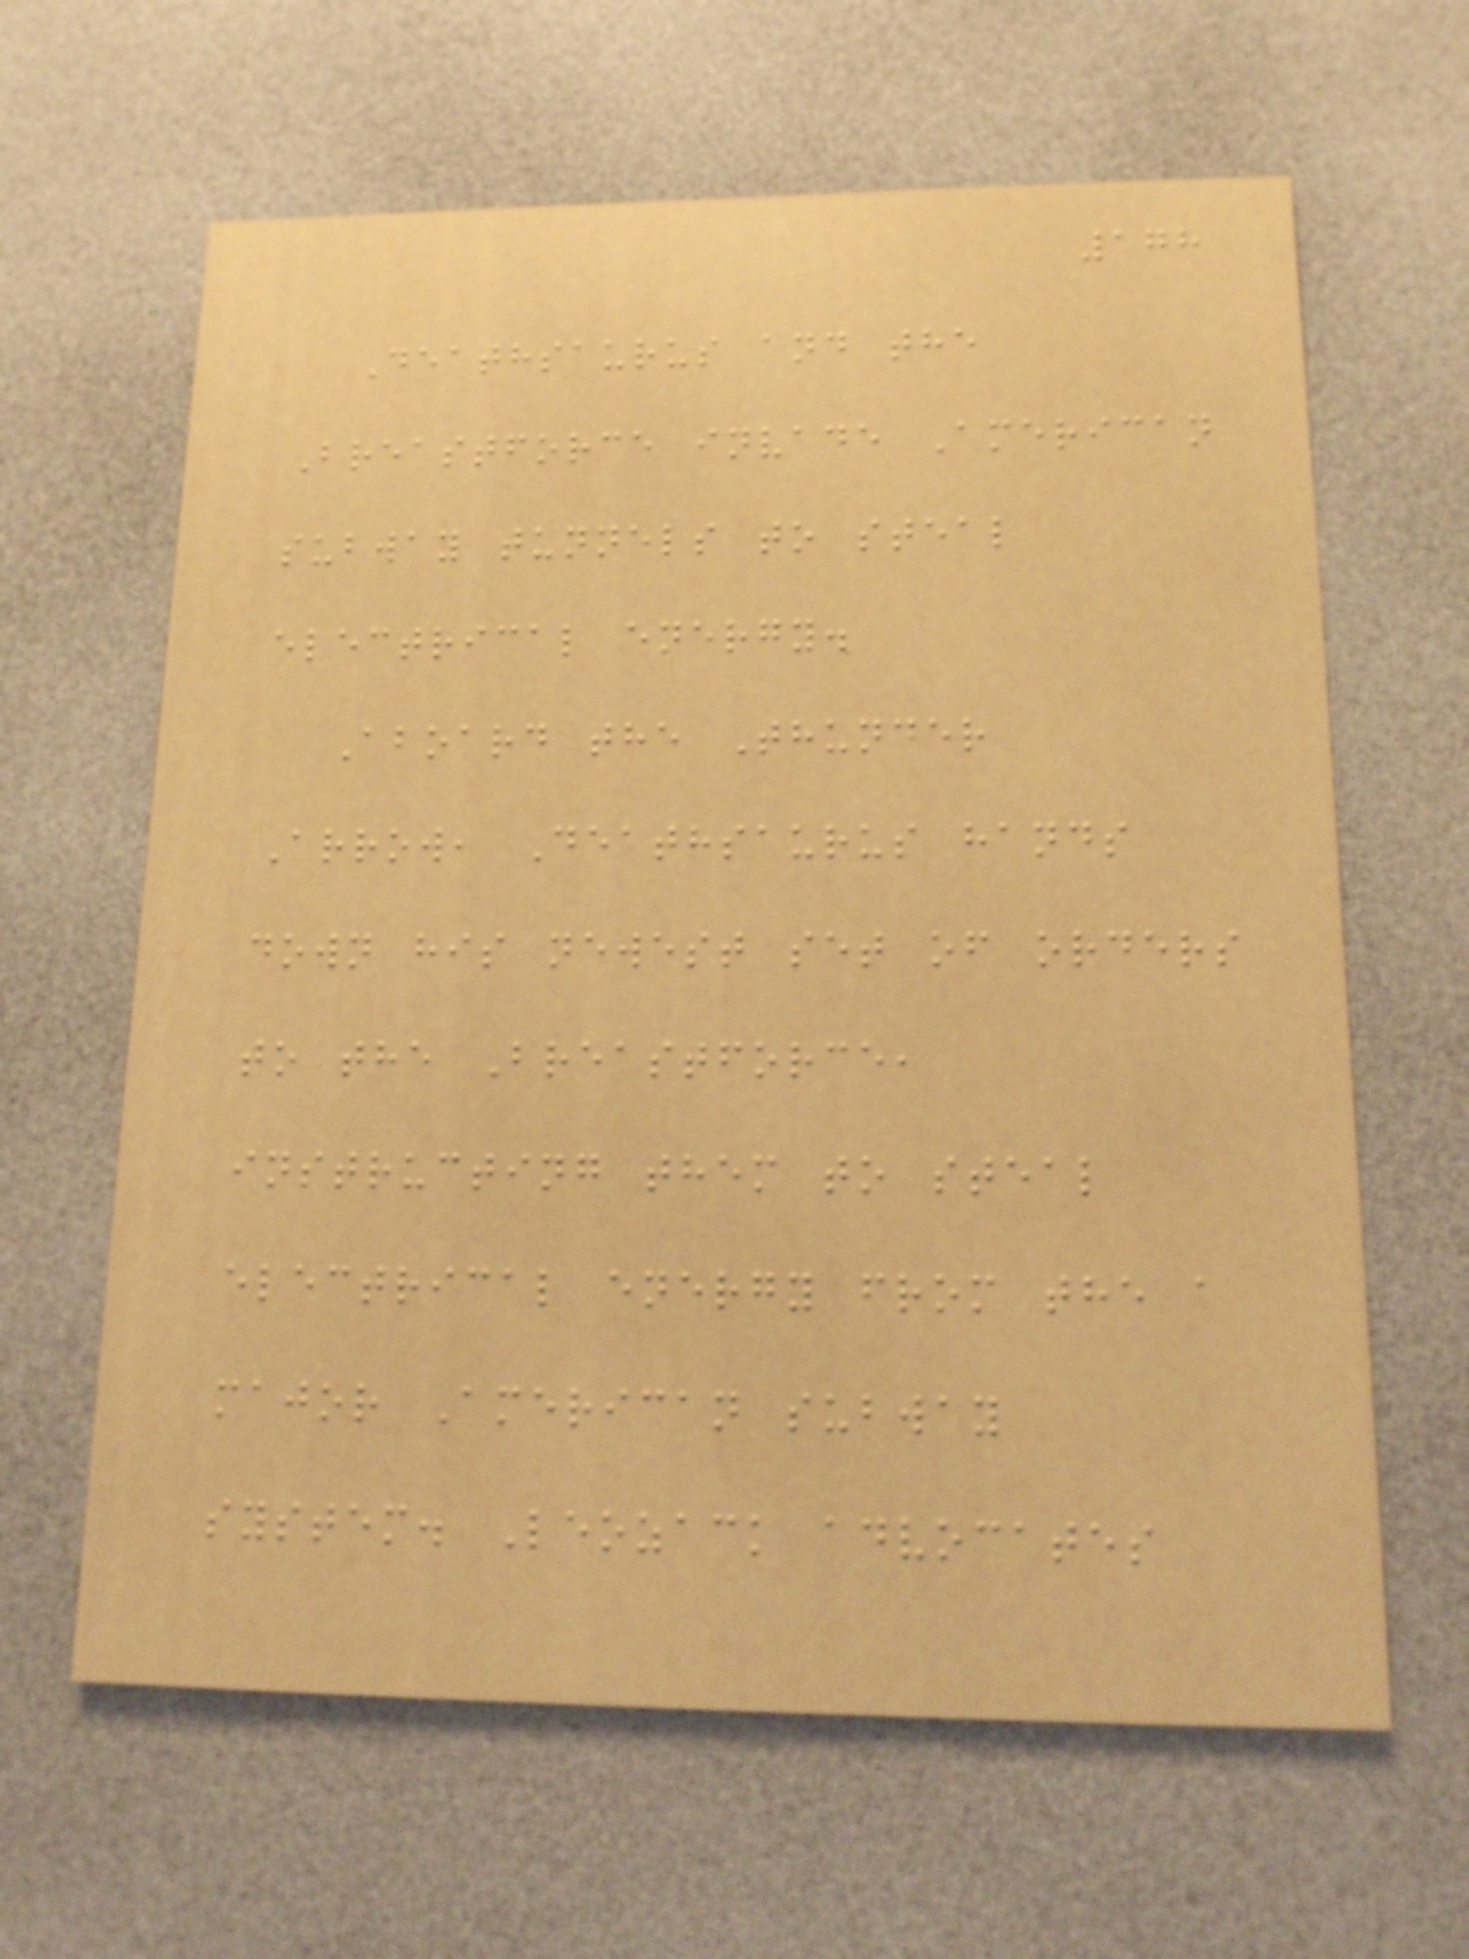178
Deathsaurus and the
Breastforce invade American
subway tunnels to steal
electrical energy.
Aboard the Thunder
Arrow, Deathsaurus hands
down his newest set of orders
to the Breastforce,
instructing them to steal
electrical energy from the a
major American subway
system. Leozack advocates
